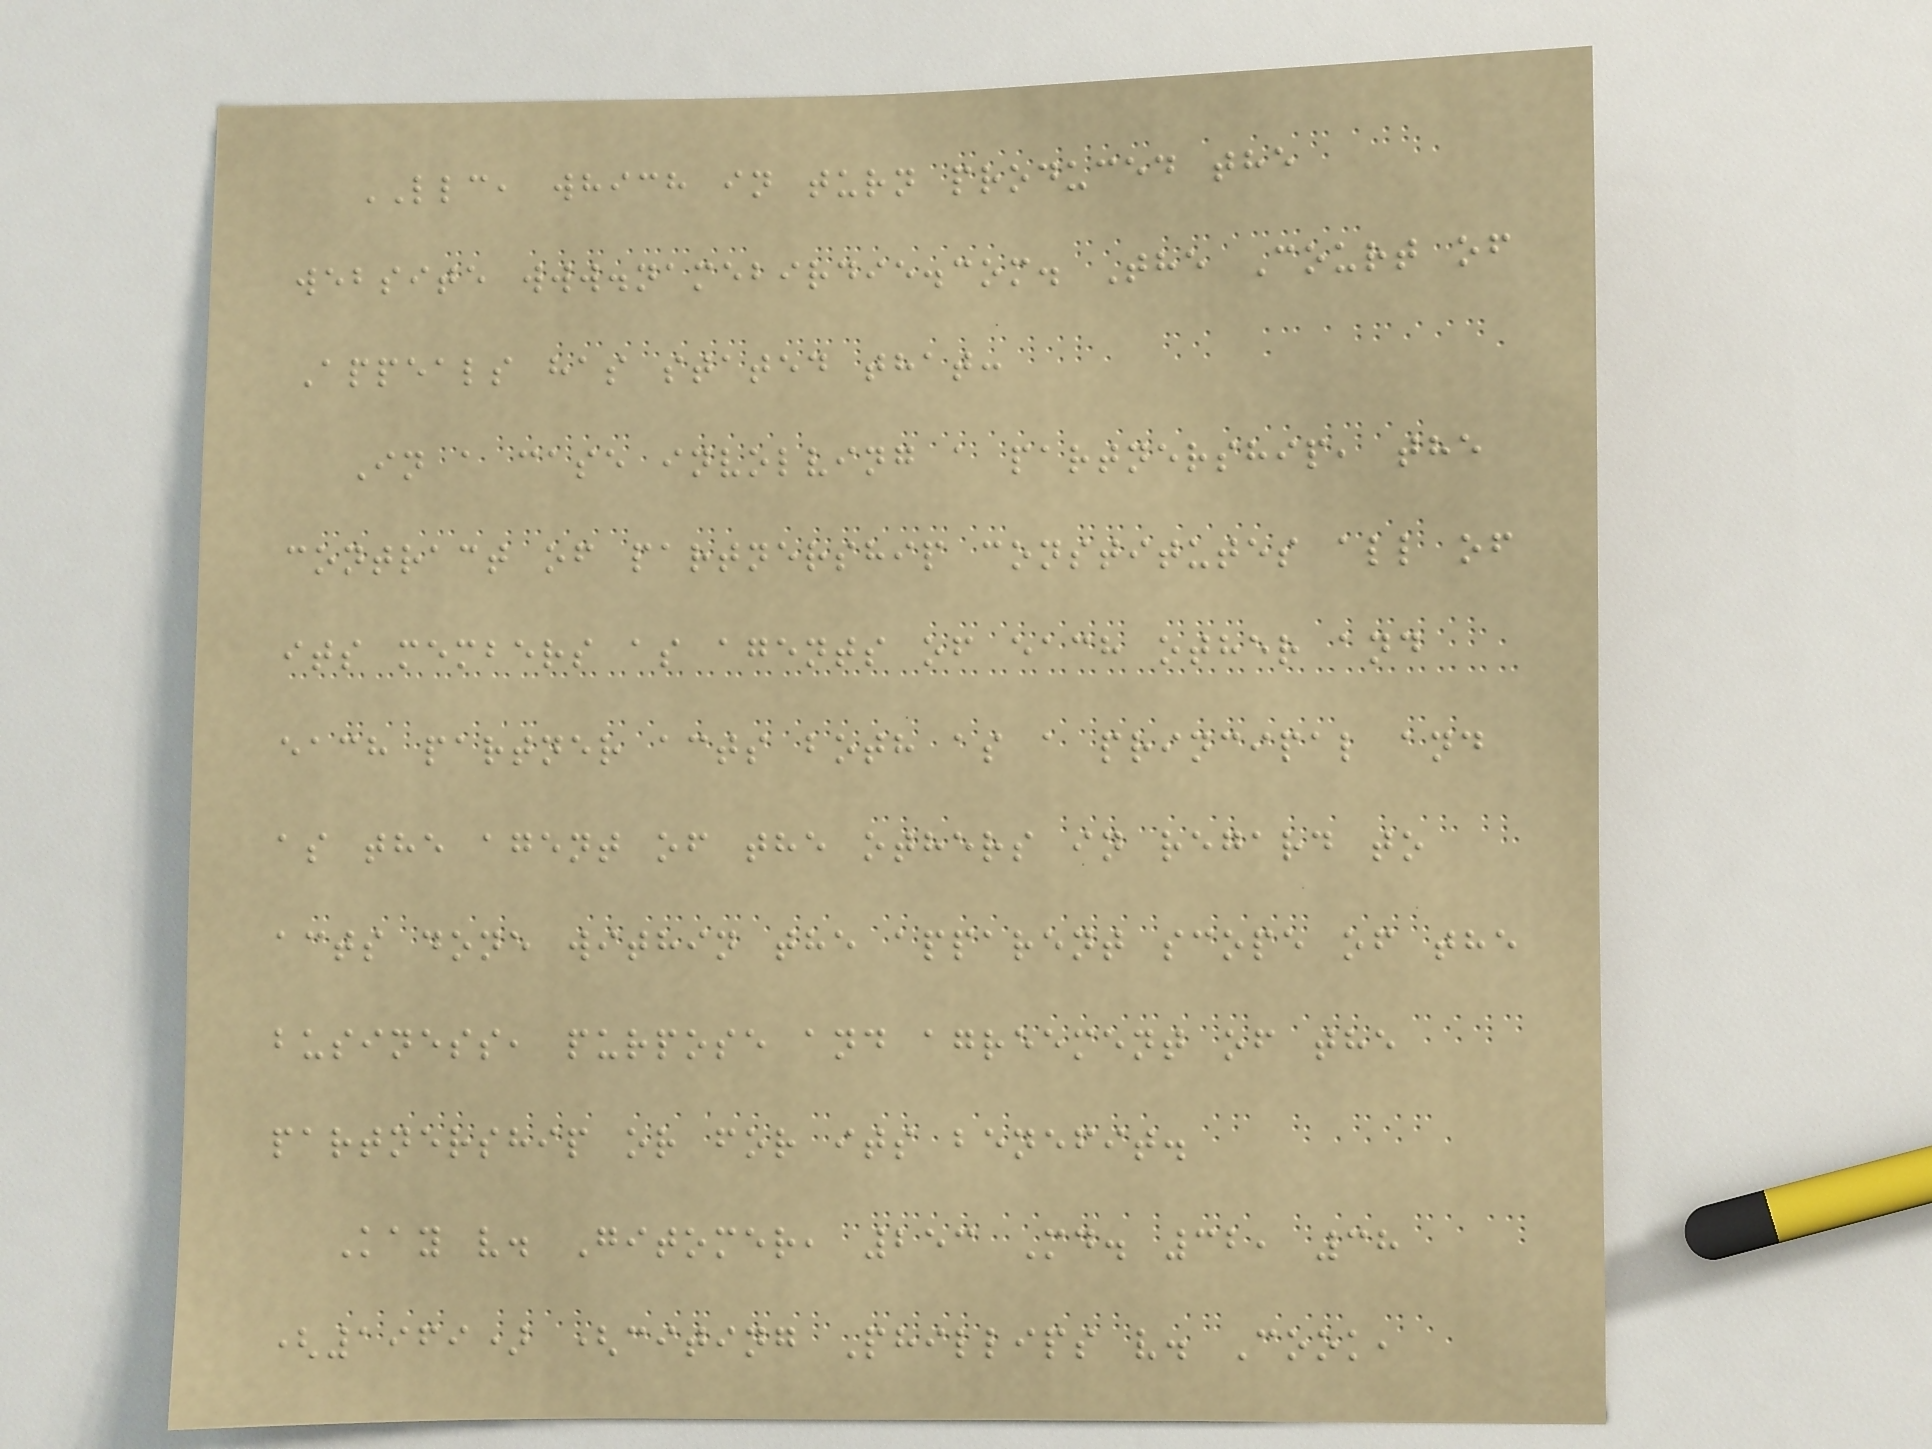LLC, which in turn produced the
website www.namebirdie.com. The Court of
Appeals has stated that:
In a case involving a partnership, the
contract of partnership constitutes all of
its members as agents of each other and
each partner acts both as a principal and
as the agent of the others in regard to
acts done within the apparent scope of the
business, purpose and agreement of the
partnership or for its benefit.
Kay v. Gitomer, 253 Md. 32, 38
(1969) (citing Phillips v. Cook,
